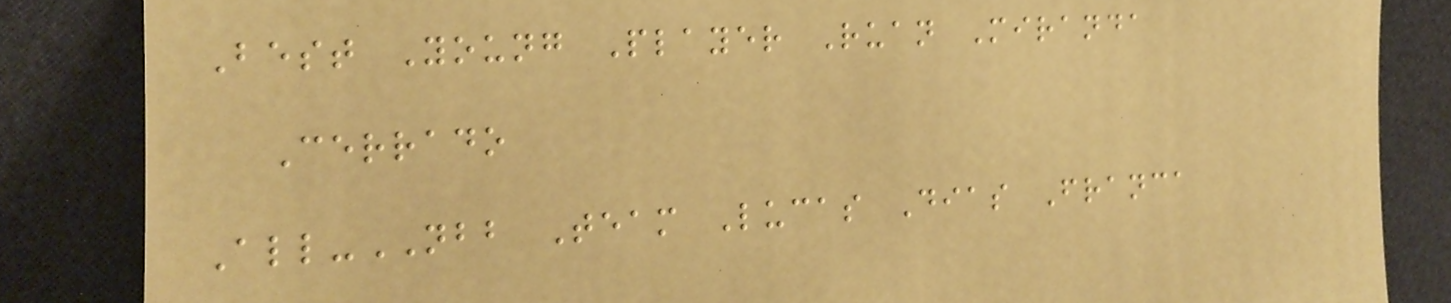Best Young Player Ruan Miranda
Cerrado
All-NBB Team Lucas Dias Franca
